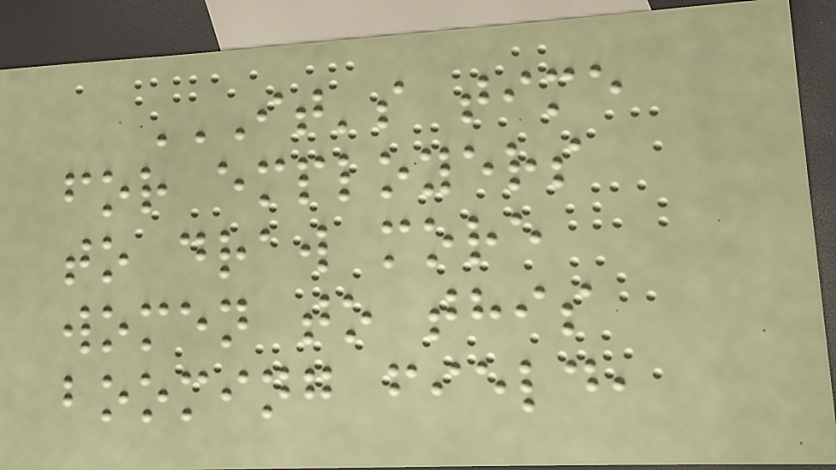IT'S TIME
FOR EMPLOYERS
TO DRAW MORE
WOMEN TO THIS
BOOMING FIELD,
